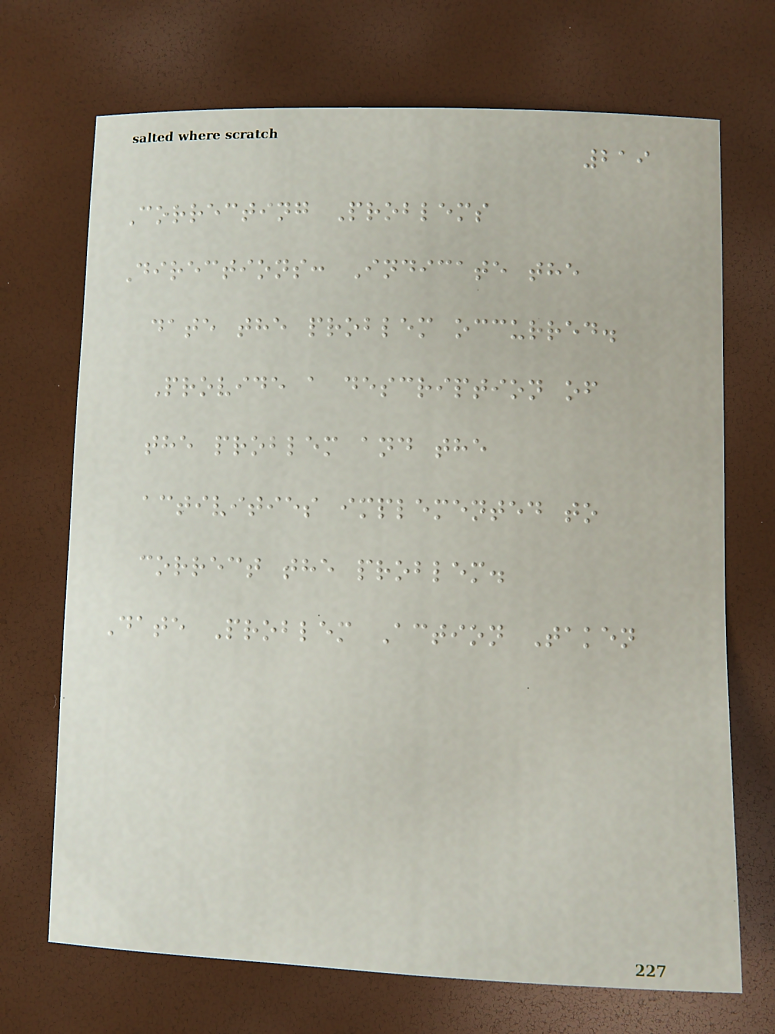219
Correcting Problems
Directions: Indicate the
date the problem occurred.
Provide a description of
the problem and the
activities implemented to
correct the problem.
Date Problem Action Taken
